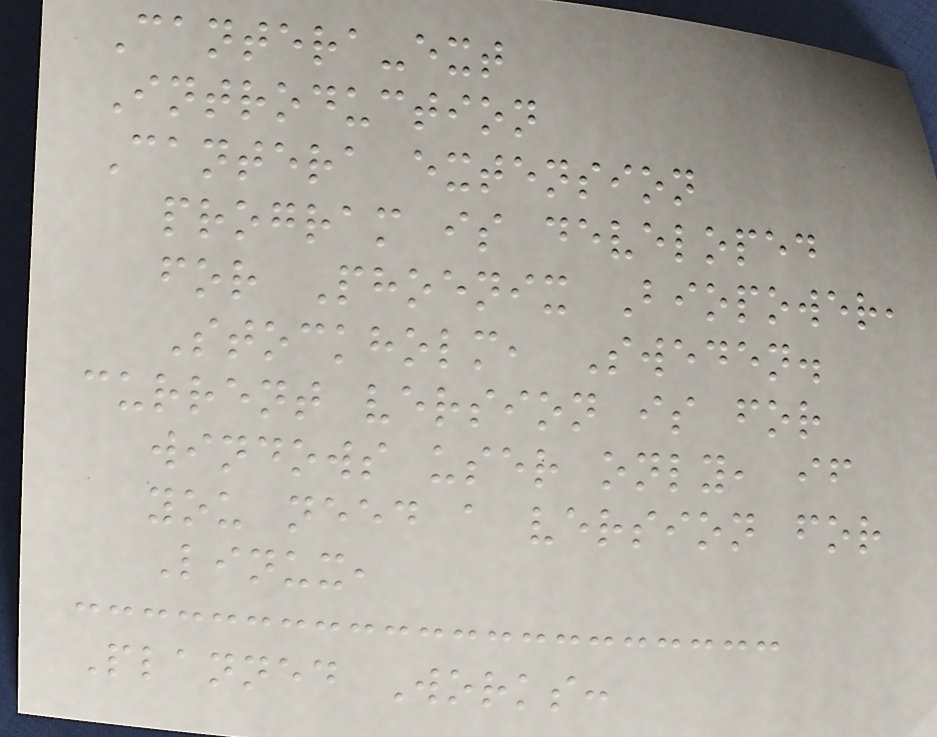Cantera-ext
Introduction
Cantera extension
program is developed
for Phoenix Biopower,
Stockholm, Sweden.
current version is for
windows user only, if
you need a version for
Linux,
Planned Works:
